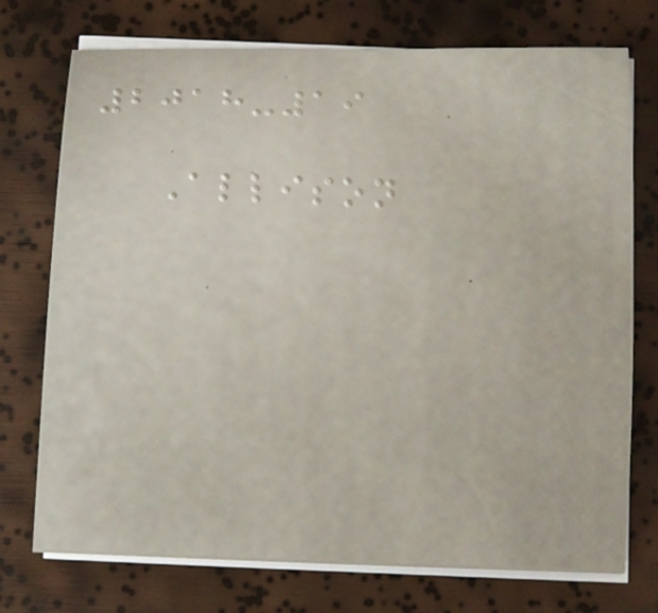2018-19
Allison
